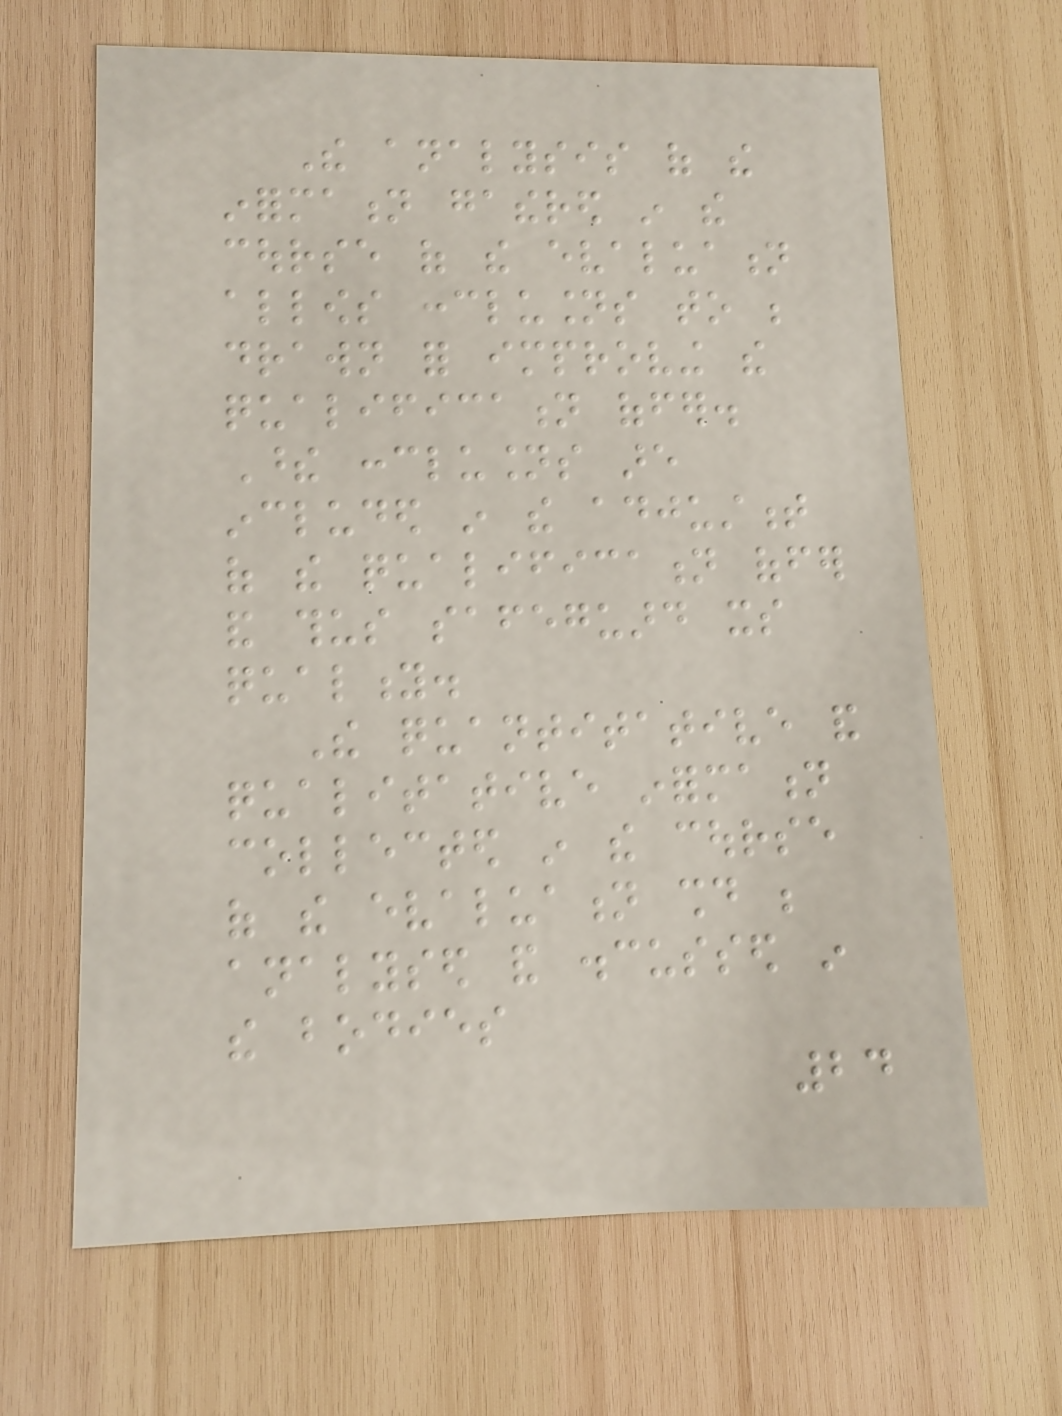The analysis of the
information gathered in the
course of the evaluation
allows conclusions to be
drawn for improving the
qualification offer.
These conclusions are
included in the adjustment
of the qualification offer
and thus safeguard its
quality.
The quantitative and
qualitative information
collected in the course
of the evaluation should be
analysed and discussed in
the bodies
24
